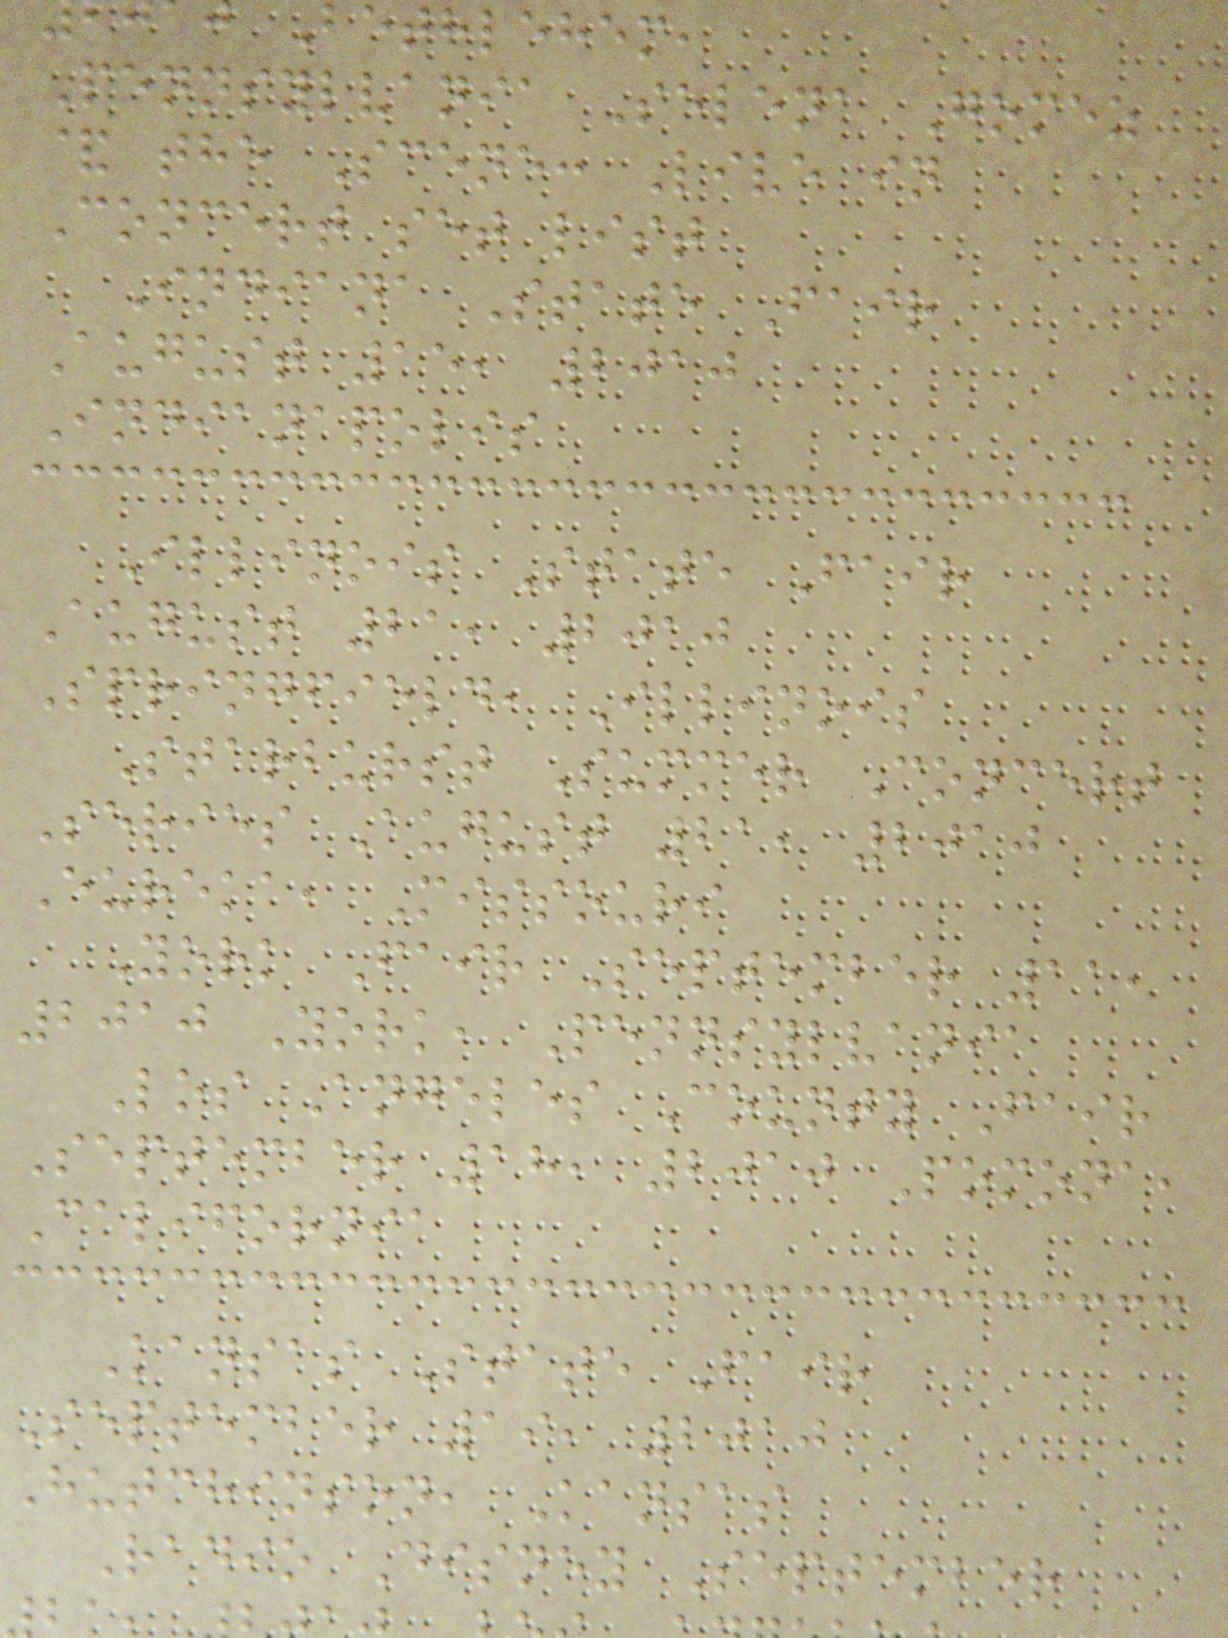Bethlehem,
Pennsylvania Selena Gomez
& the Scene: Live in
Concert set list
Indiana State Fair
August 15, 2010
Indianapolis
Illinois State Fair
August 21, 2010
Springfield, Illinois
Starburst Summer Concert
Series August 21, 2010
Eureka, Missouri
York Fair September 11,
2010 York, Pennsylvania
Los Angeles County Fair
September 18, 2010 Pomona,
California
Kansas State Fair
September 19, 2010
Hutchinson, Kansas
Radio Disney September
